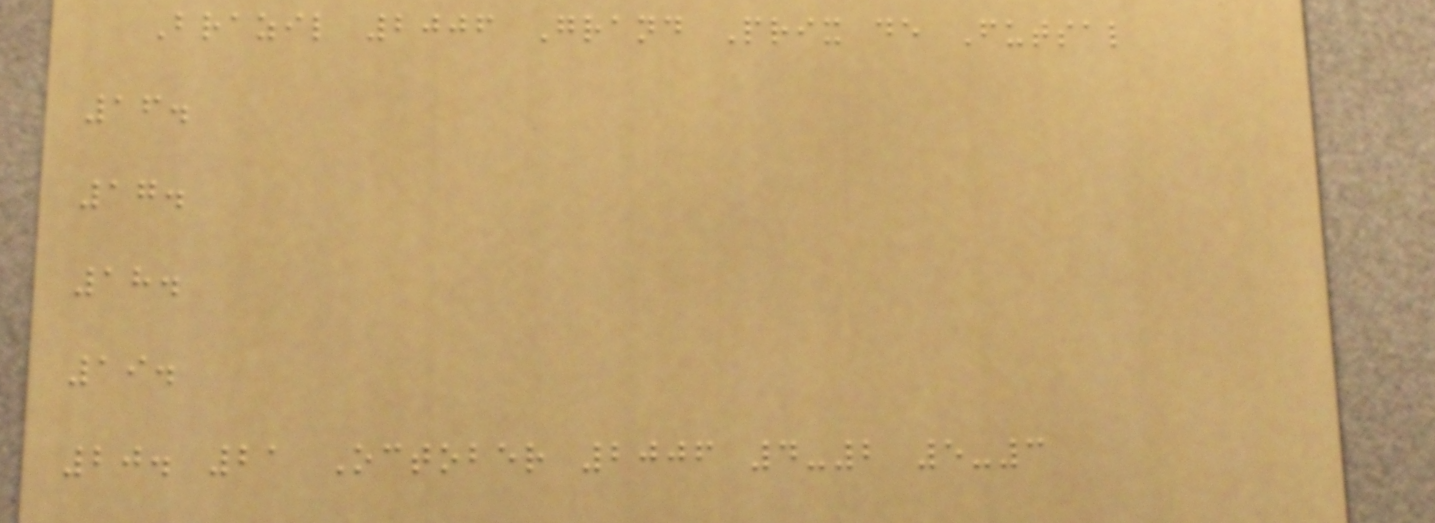Brazil 2006 Grand Prix de Futsal
16.
17.
18.
19.
20. 21 October 2006 4-2 5-3
